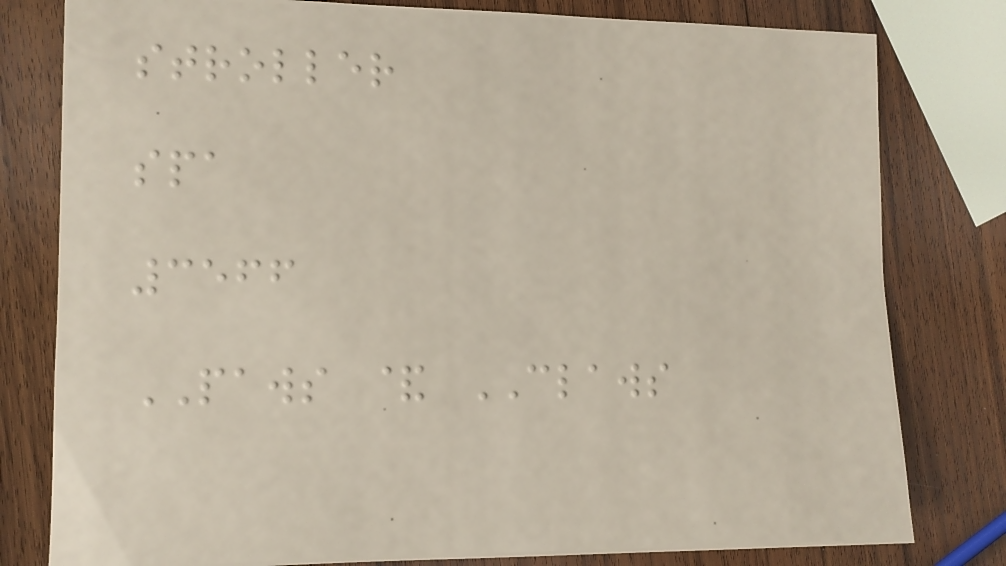stroller
spa
3566
PAWS & CLAWS
